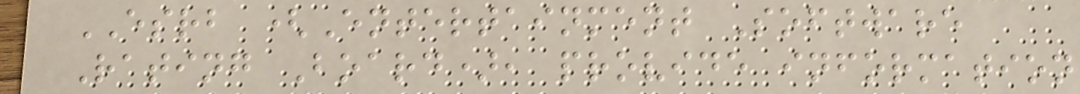ESRB (Entertainment Software
Rating Board), provide information
